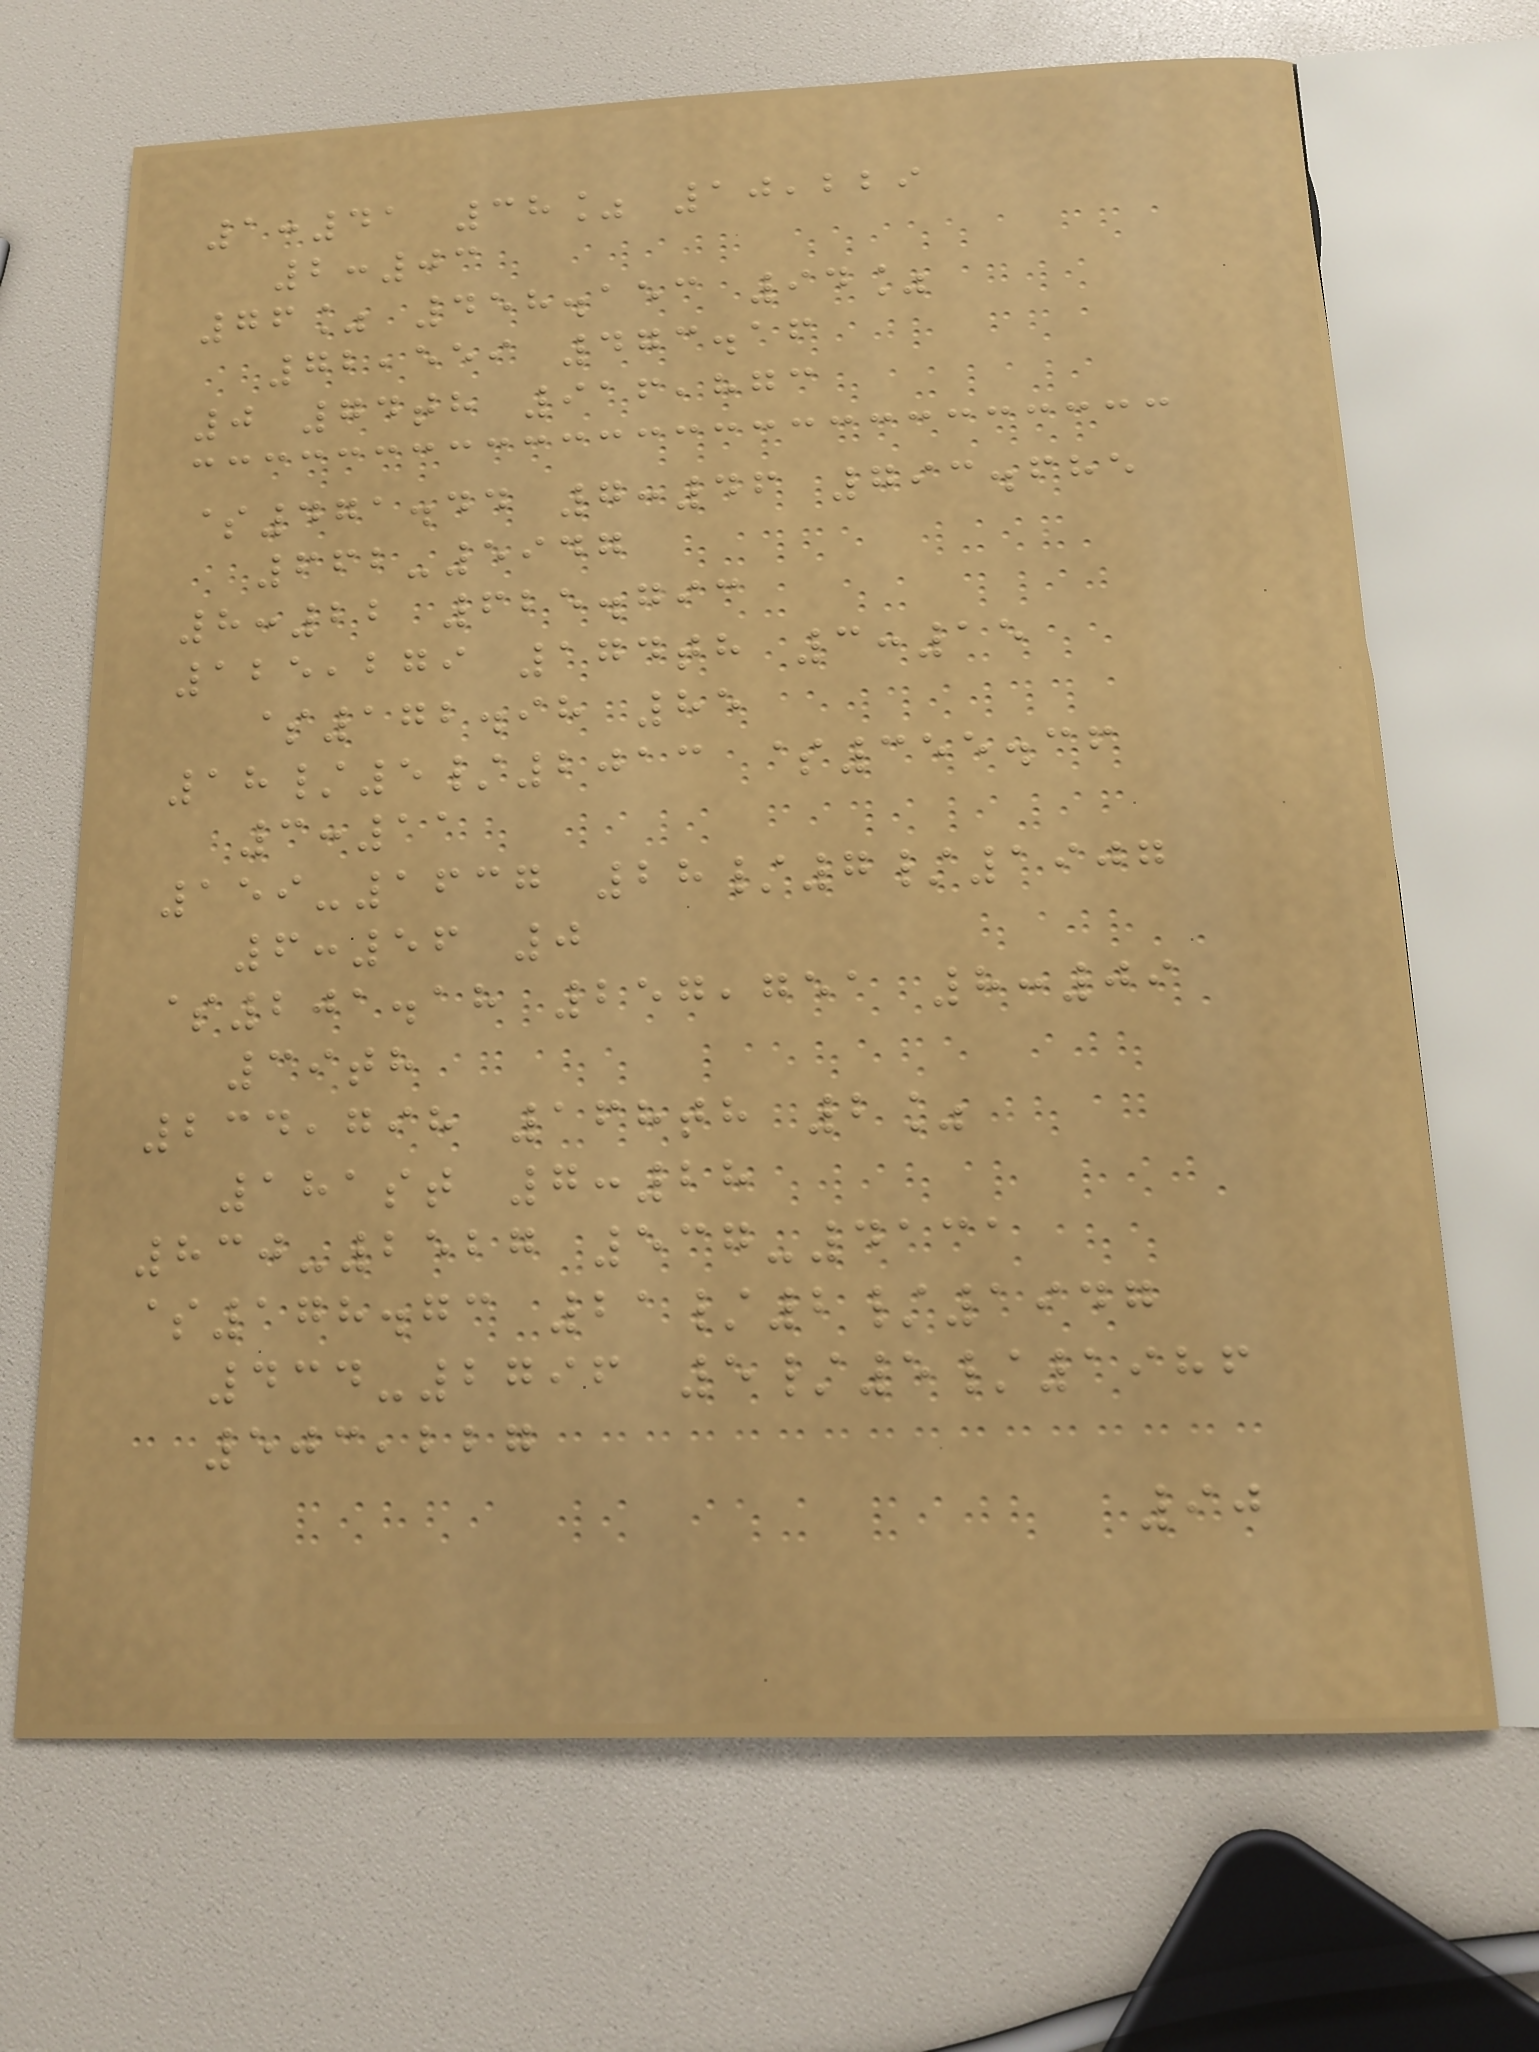1:41 38% 10,229
2:03
76% 458.153 94%
72,559 473.16
0 74th 916,873
$471.44 7:46 793.685
662-5947
8:22 625.793
125,279 174th 3:15
$172.98 85
18/5/2013 $355.36
3:11
159-1637 28/7/1907
6:56 0
$201.18 257,751 8:09
39th
234,798 168th 2%
181st 7:28
830-2527 537-4131
$178.73 21/2/1947
434-2796 5/5/1986
503,227
90
